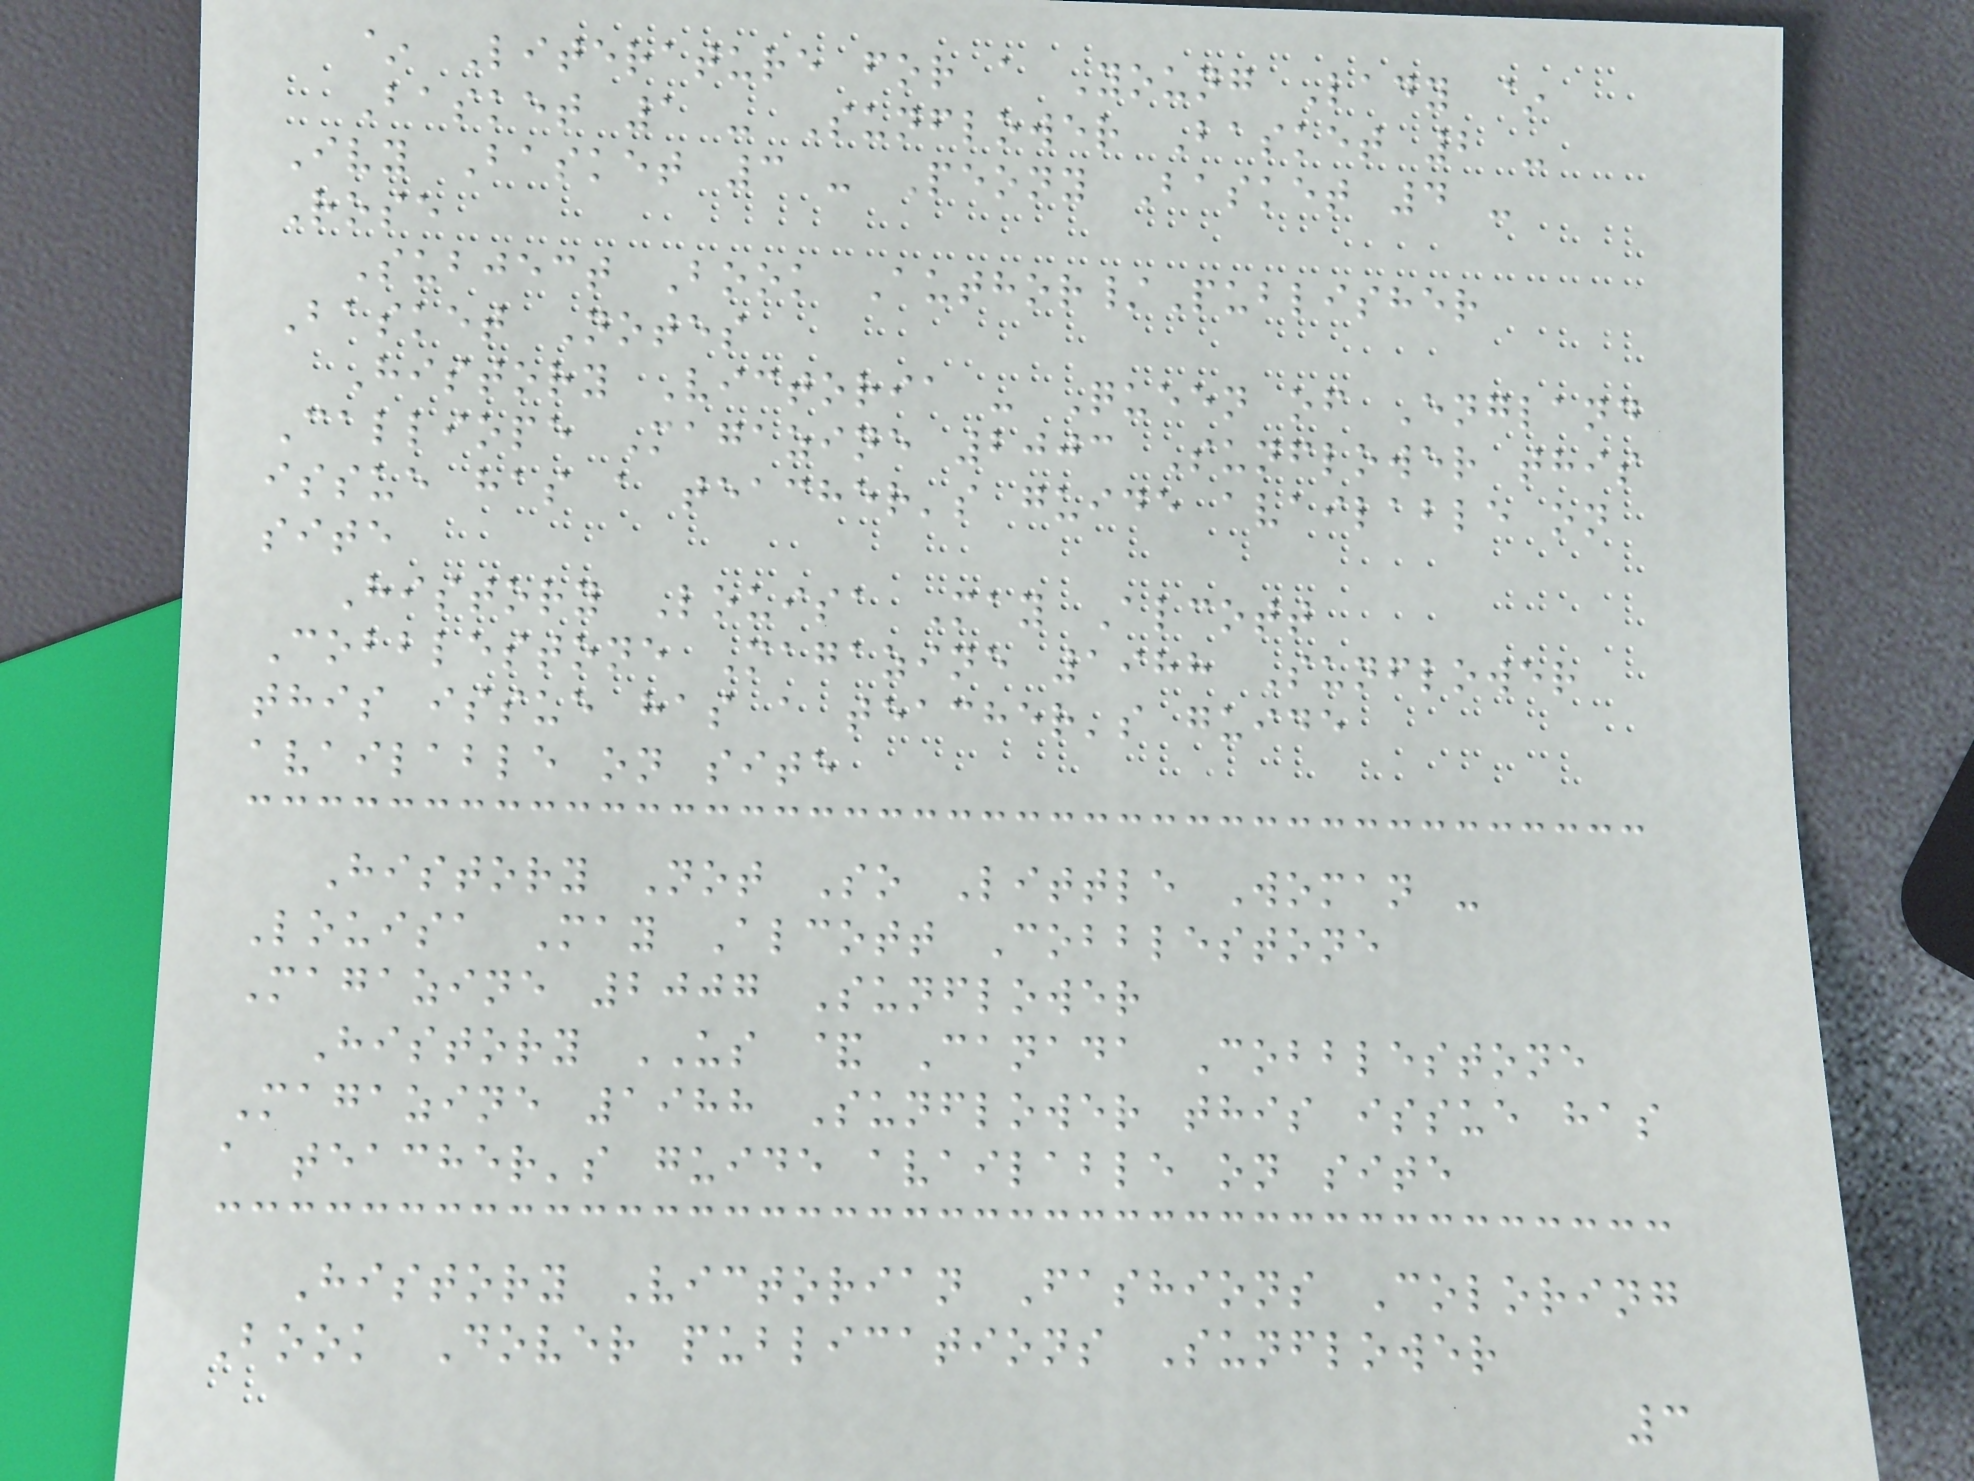~ Literature for a Young Lady ~
Basket 1 - Sunflower Basket 2 -
Ivy Basket 3 - Peony Basket 4 -
Rose
Subject Book Author/Publisher
Basket Notes
History Victoria - Queen of England
Calliope Magazine 2003 Sunflower this
issue has a teacher's guide available on
site
History Louisa May Alcott
Cobblestone Magazine 1988 Sunflower
this issue has a teacher's guide
available on site
History Not So Little Woman -
Louisa May Alcott Cobblestone
Magazine 2007 Sunflower
History US & Canada Cobblestone
Magazine 1988 Sunflower this issue has
a teacher's guide available on site
History Victorian Fashions Coloring
Book Dover publications Sunflower
3
